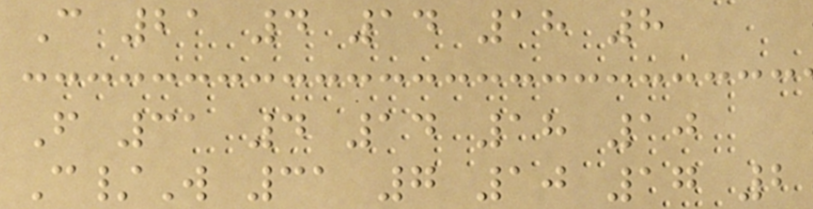C 21 4 14 18 8
F 31 4 14 18 10
C/W 31 7 10 17 2
